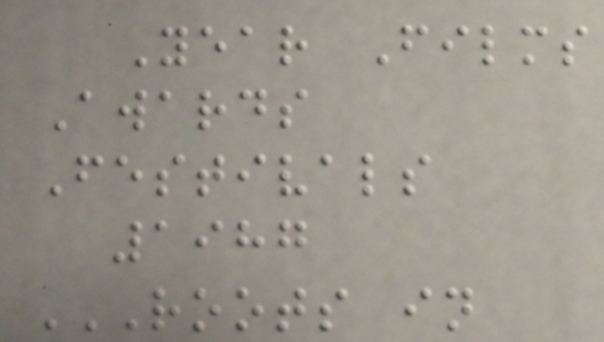Year Films
Awards
Festivals
1987
ROOTS IN
